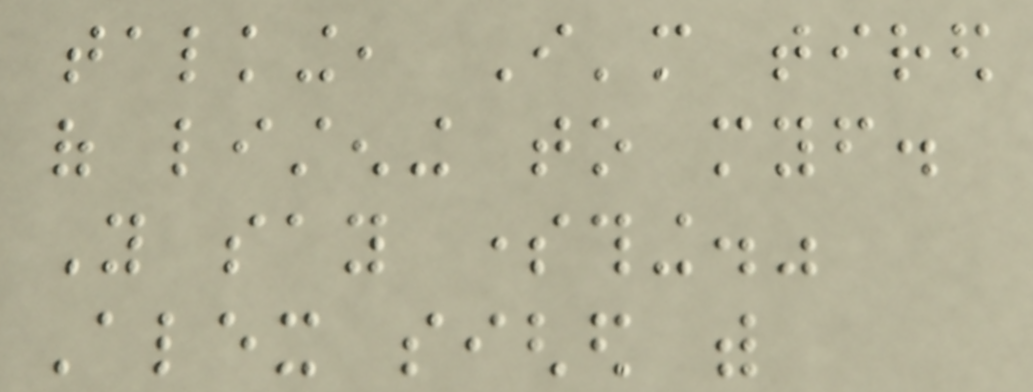talking, I'm tired
of listening to myself.
You say something."
Alex sighed with
